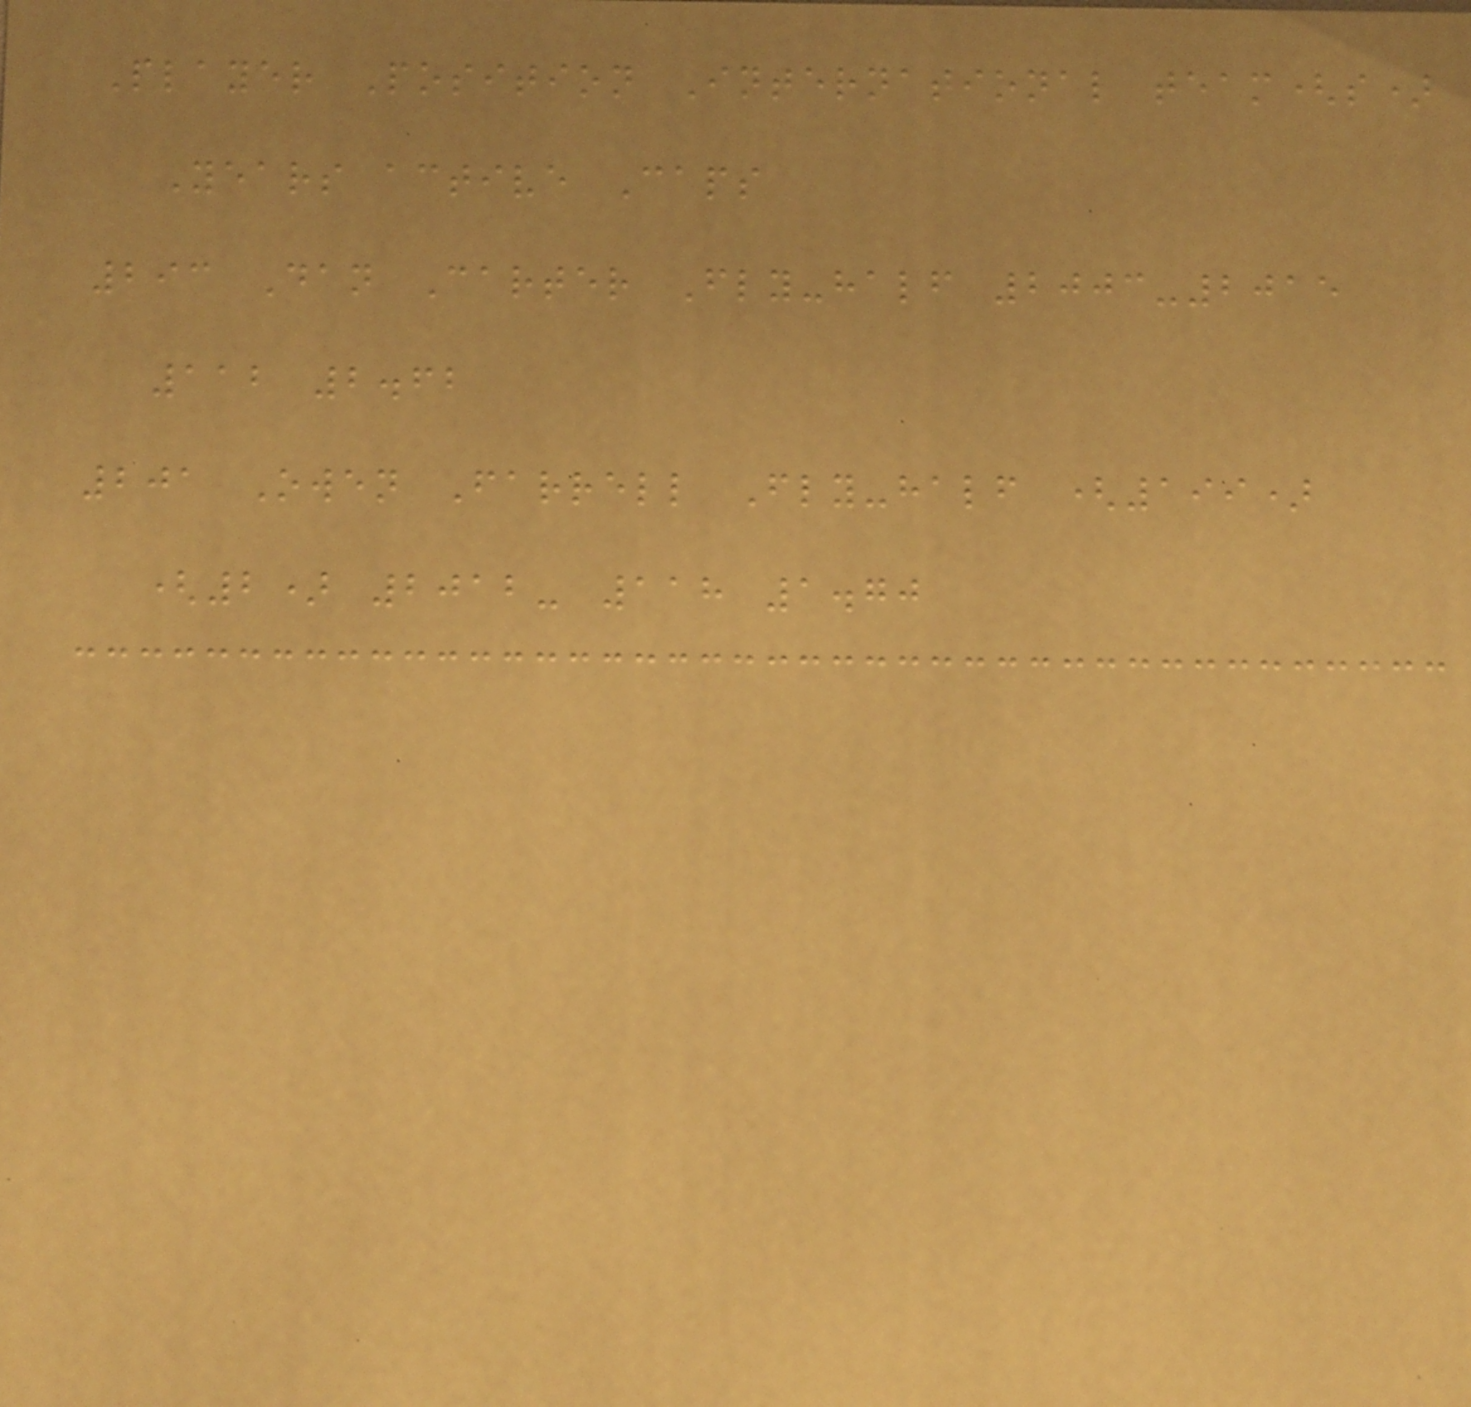Player Position International team(s)
Years active Caps
293 Dan Carter Fly-half 2003-2015
112 2.62
201 Owen Farrell Fly-half (199)
(2) 2012- 118 1.70
